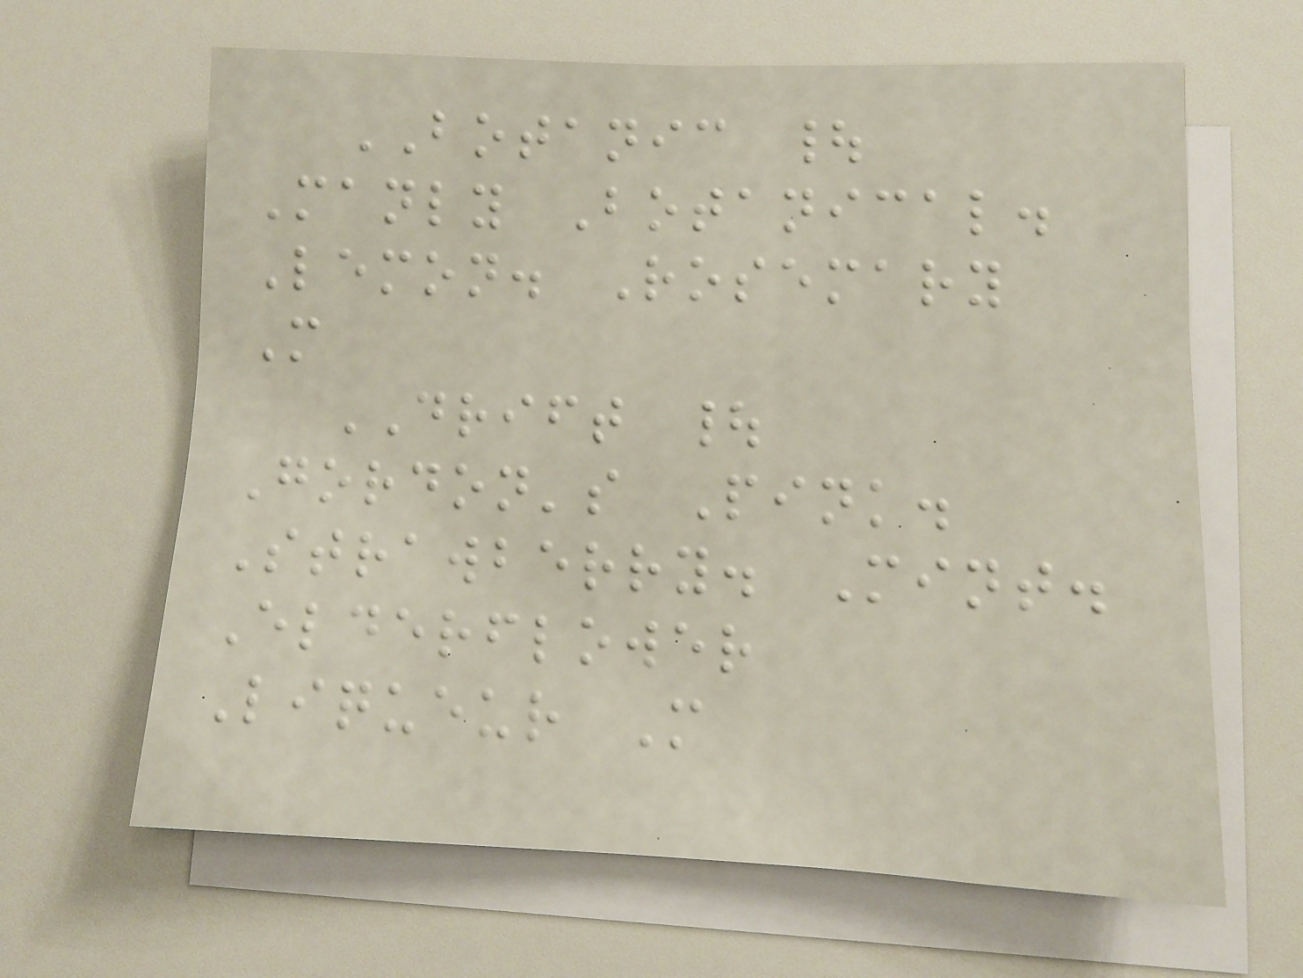BOTANIC |
Manly Botanical.
Lemon. Rosemary
M
DRIFT |
Gordon's Pink.
Strawberry. Mint.
Elderflower
Liqueur M
